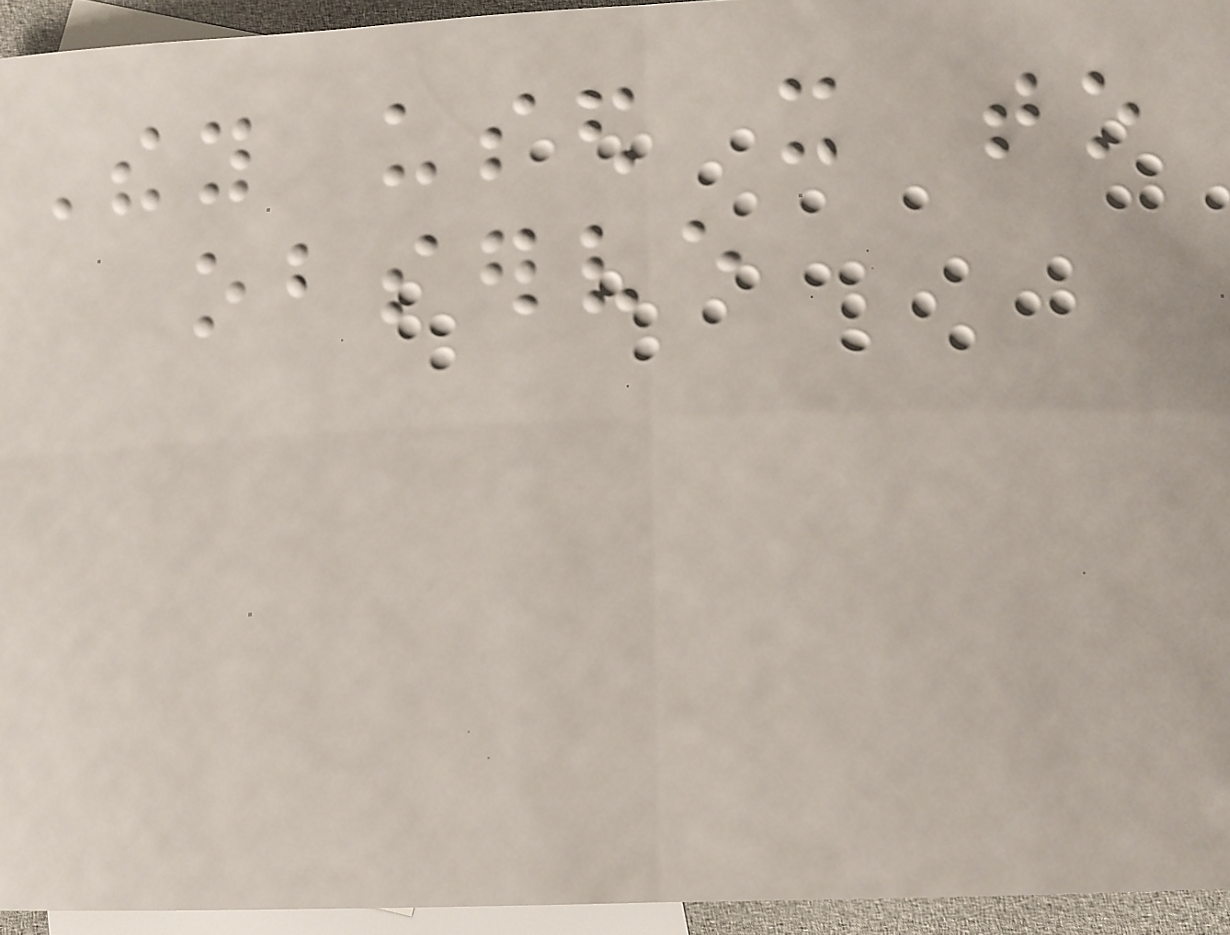They used it to
observe
